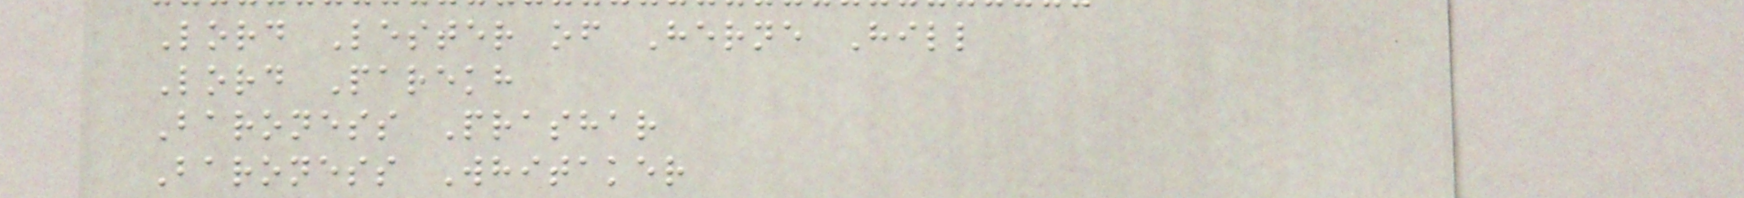Lord Lester of Herne Hill
Lord Parekh
Baroness Prashar
Baroness Whitaker
